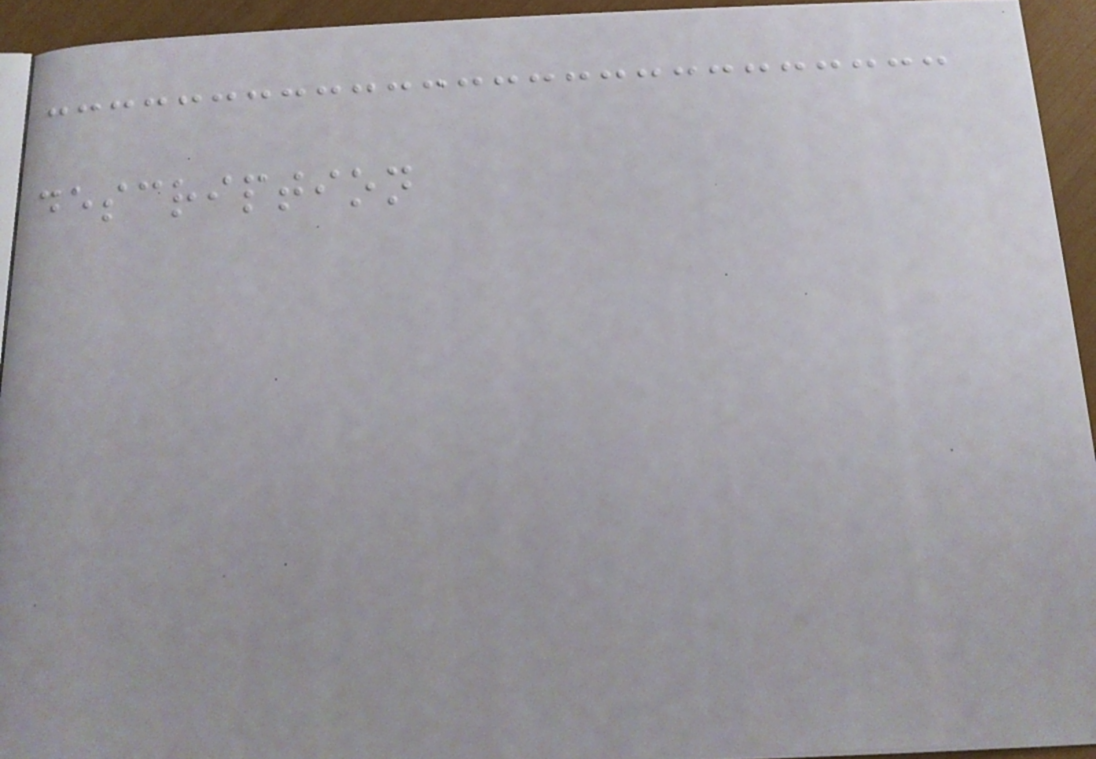description
